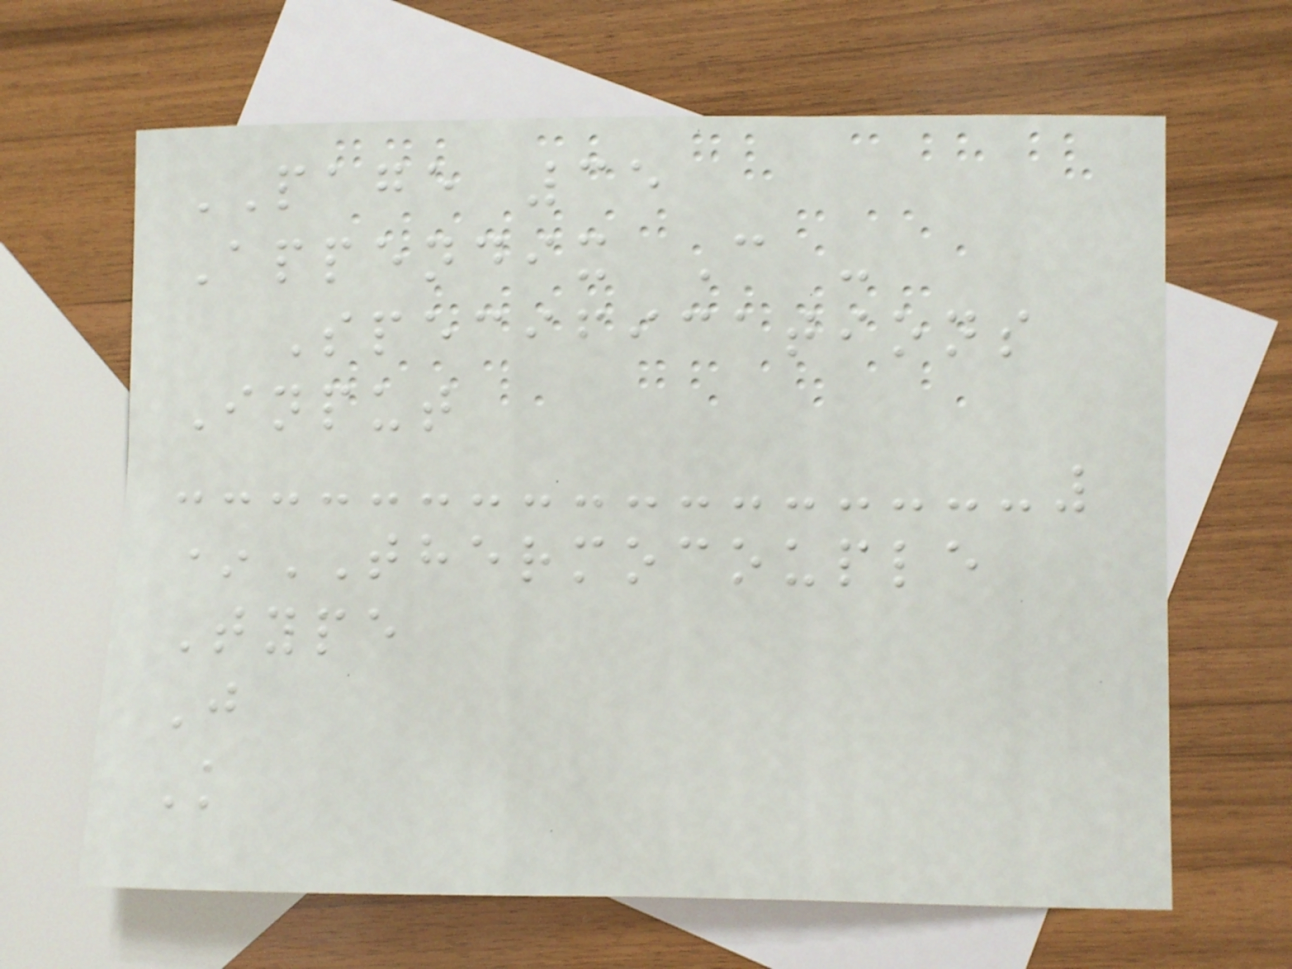PAGE 35
Appendix C -
Specifications
Input
*THERMOCOUPLE
Type
J
K
